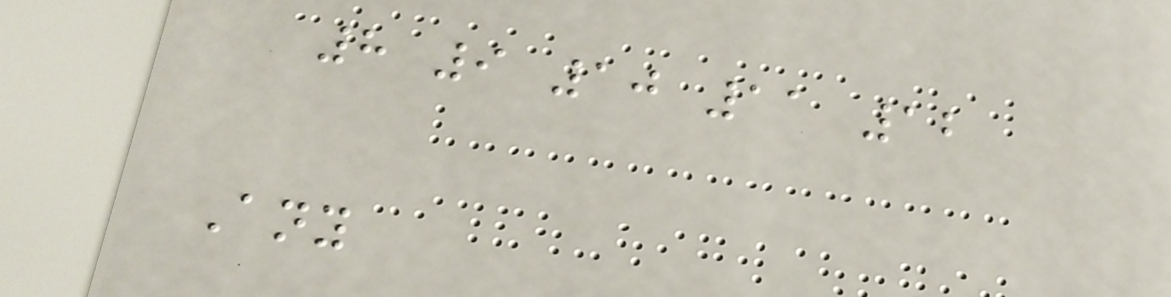8 9 10 11 12
Any
